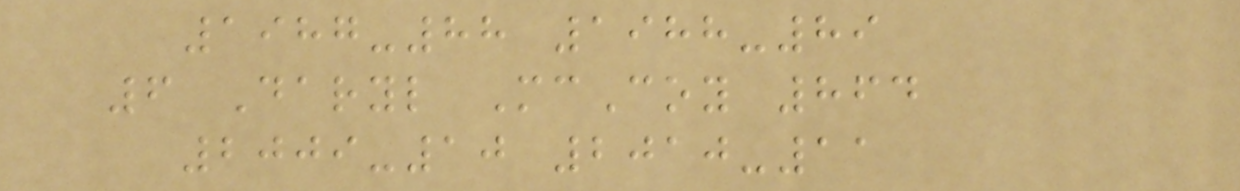1987-88 1988-89
6 Daryl McCoy 864
2009-10 2010-11
